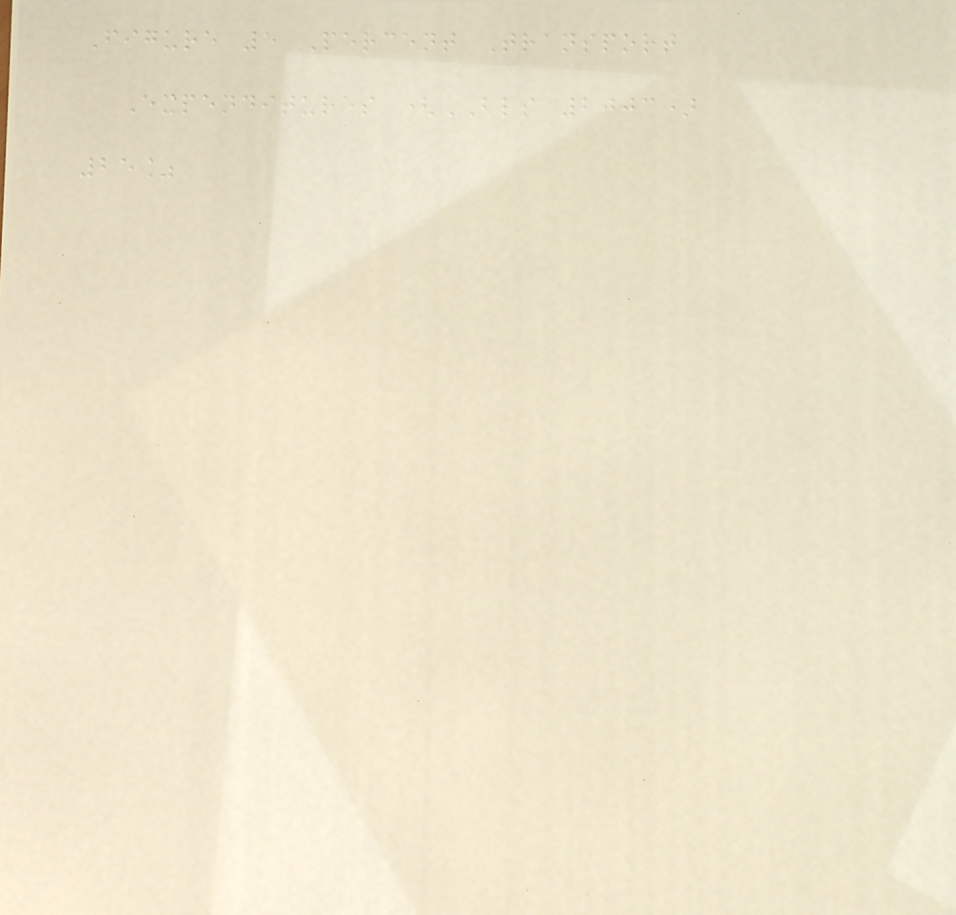Figure 5 Percent Transport
Expenditures (BLS 2003)
25%
